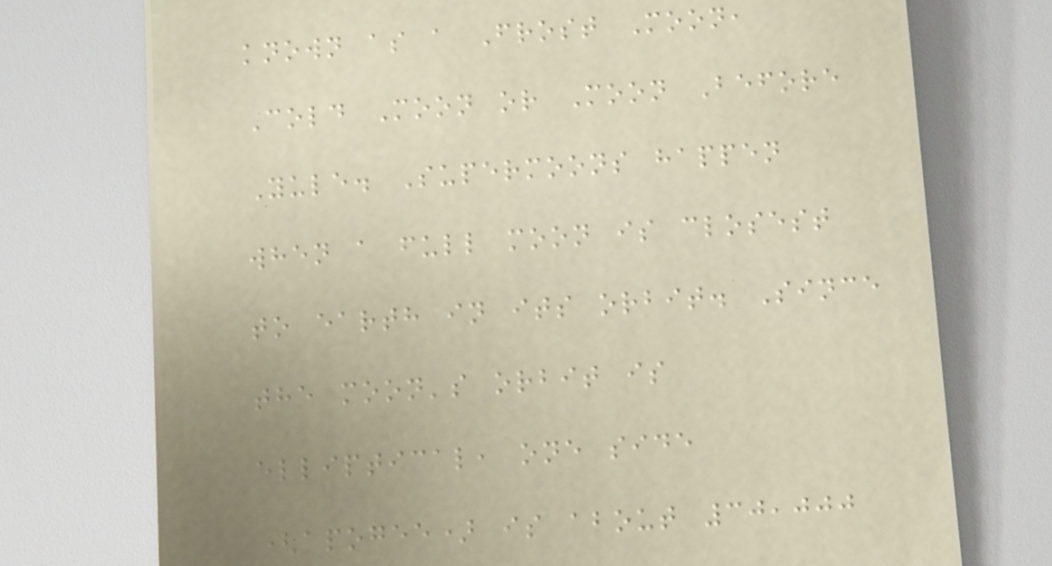known as a Frost Moon,
Cold Moon or Moon Before
Yule. Supermoons happen
when a full moon is closest
to earth in its orbit. Since
the moon's orbit is
elliptical, one side
(apogee) is about 30,000
